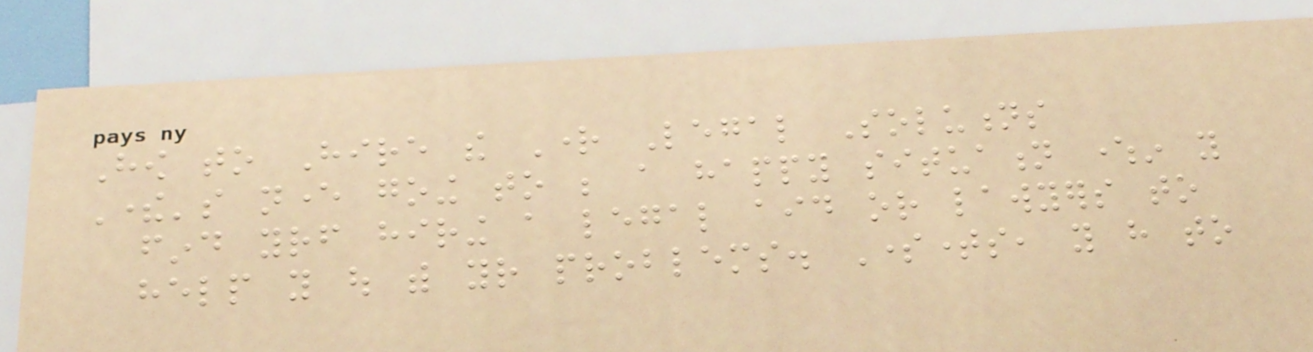How to Hire the Right Legal Solutions
There's never going to be a happy situation wherein you
find yourself hiring a legal aid or lawyers to
help you out with your problems. Sometimes, you have to
